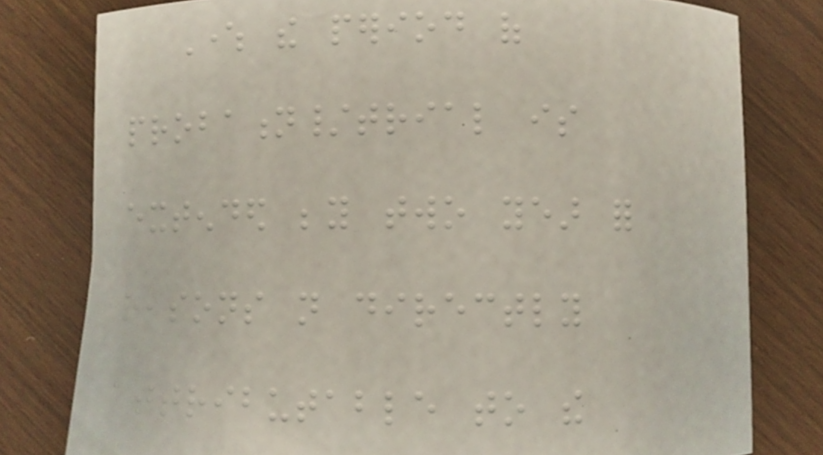Where the period of
probation/trial is
extended beyond two year for
reasons not directly
attributable to the
